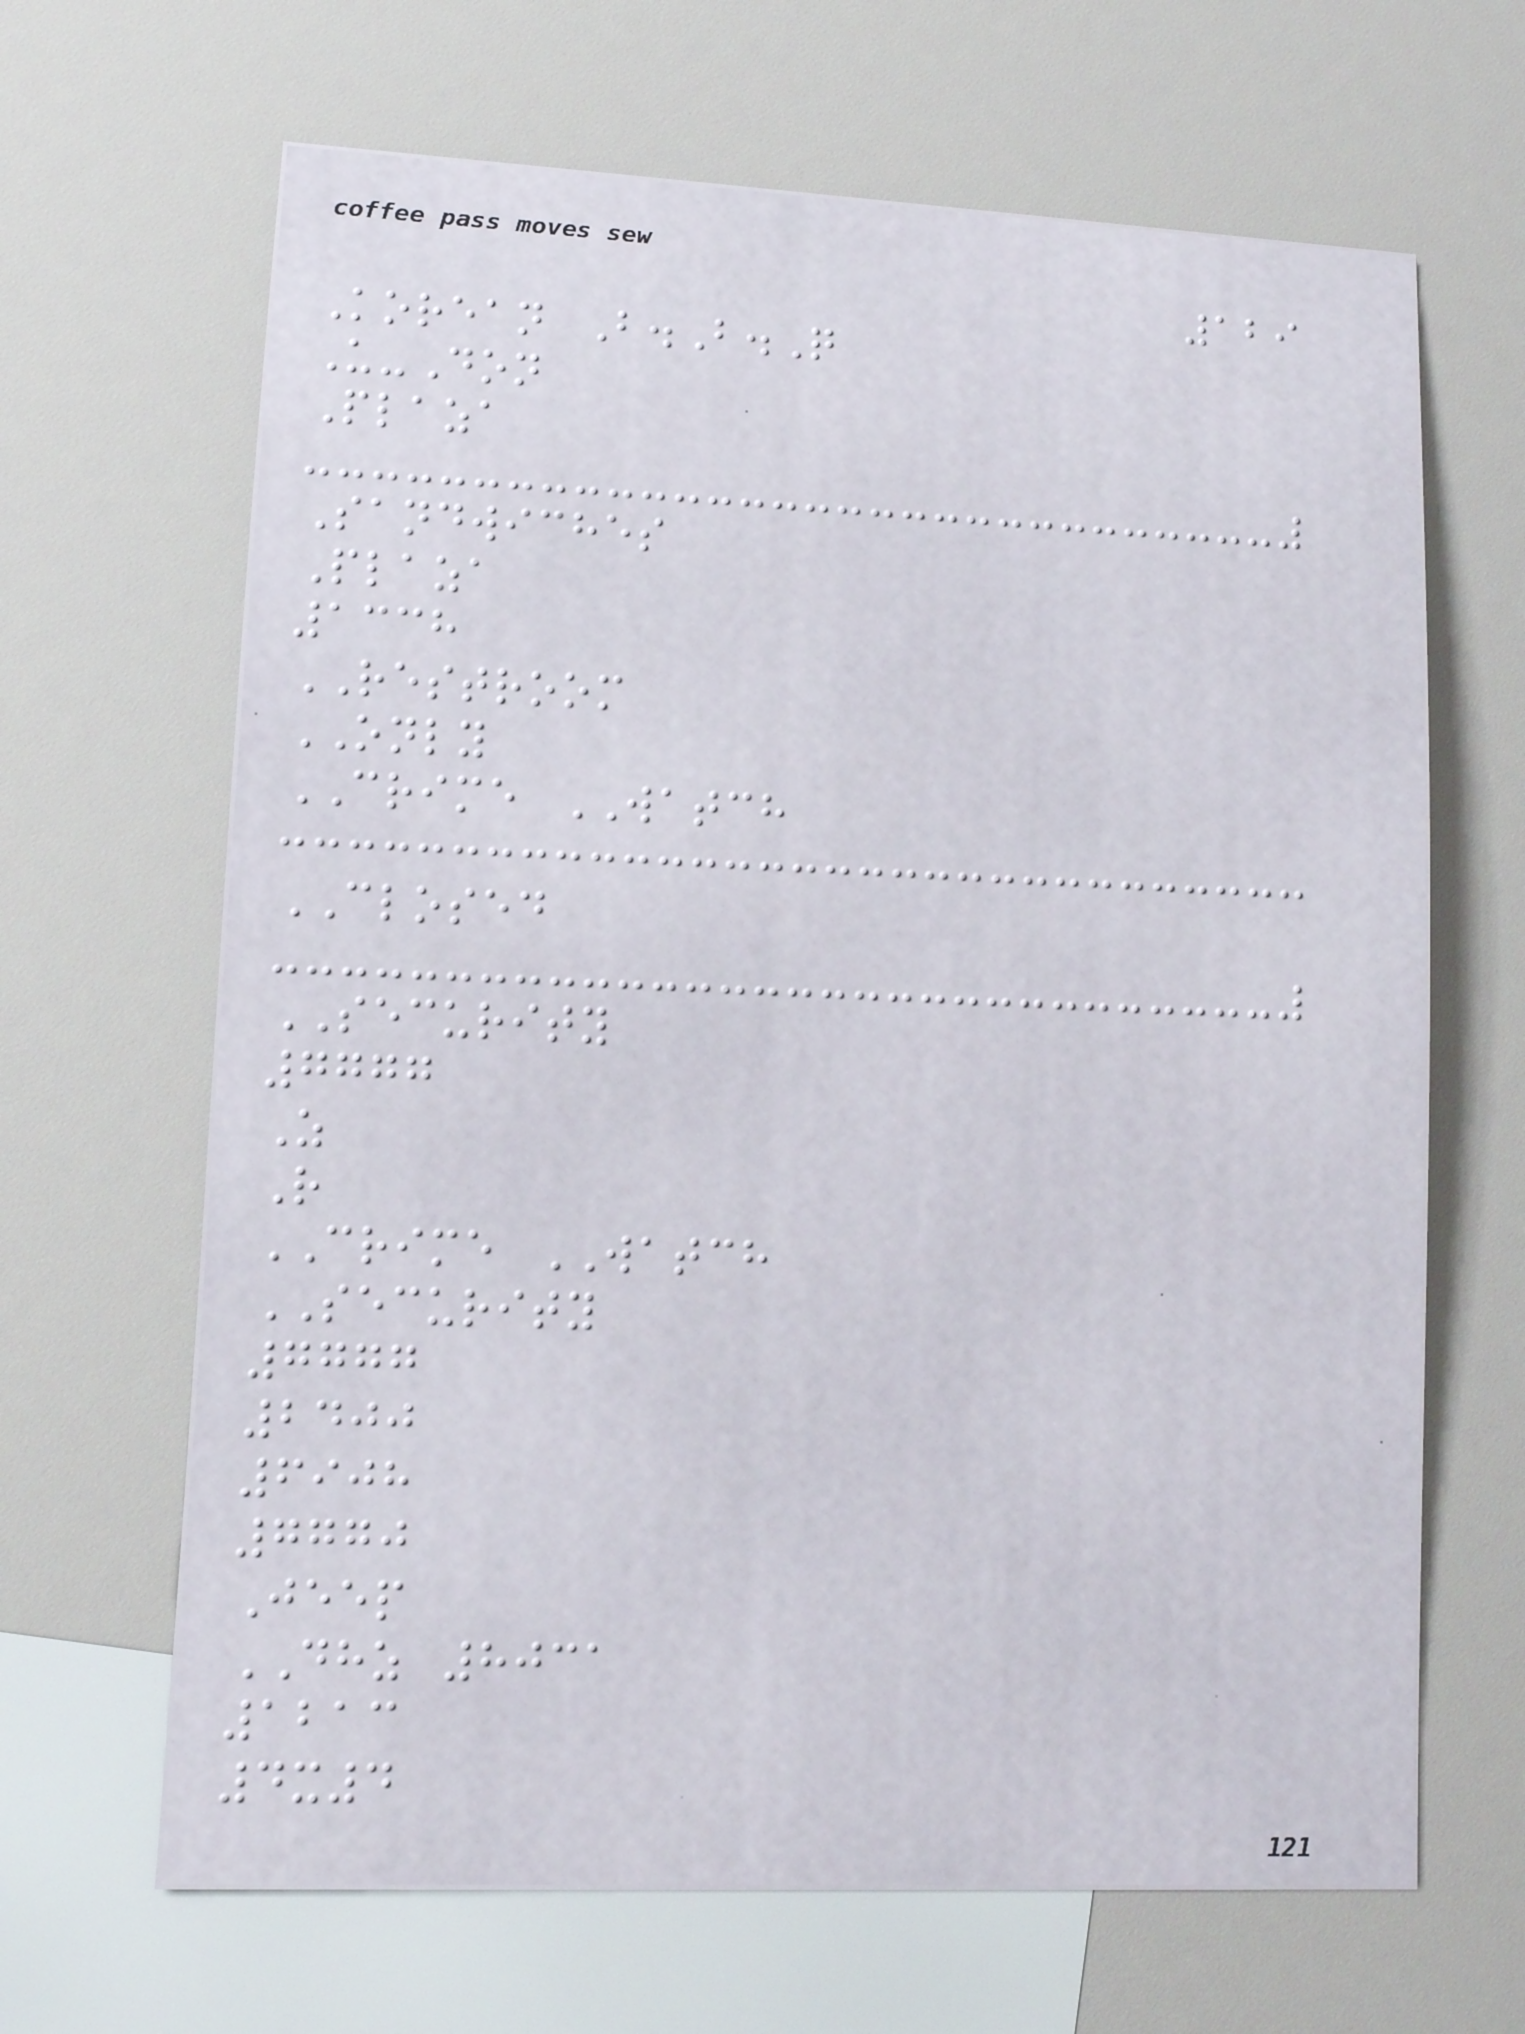129
Korean B.B.Q
U-Don
Plaza
Sandwiches
Plaza
1338
RESTROOM
ONLY
CRIME WATCH
CLOSED
SECURITY
7777
Z
R
CRIME WATCH
SECURITY
7777
2400
6908
7770
Jeep
DHZ 8031
1213
4x4
